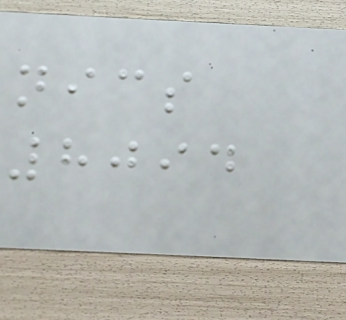nics
8094
